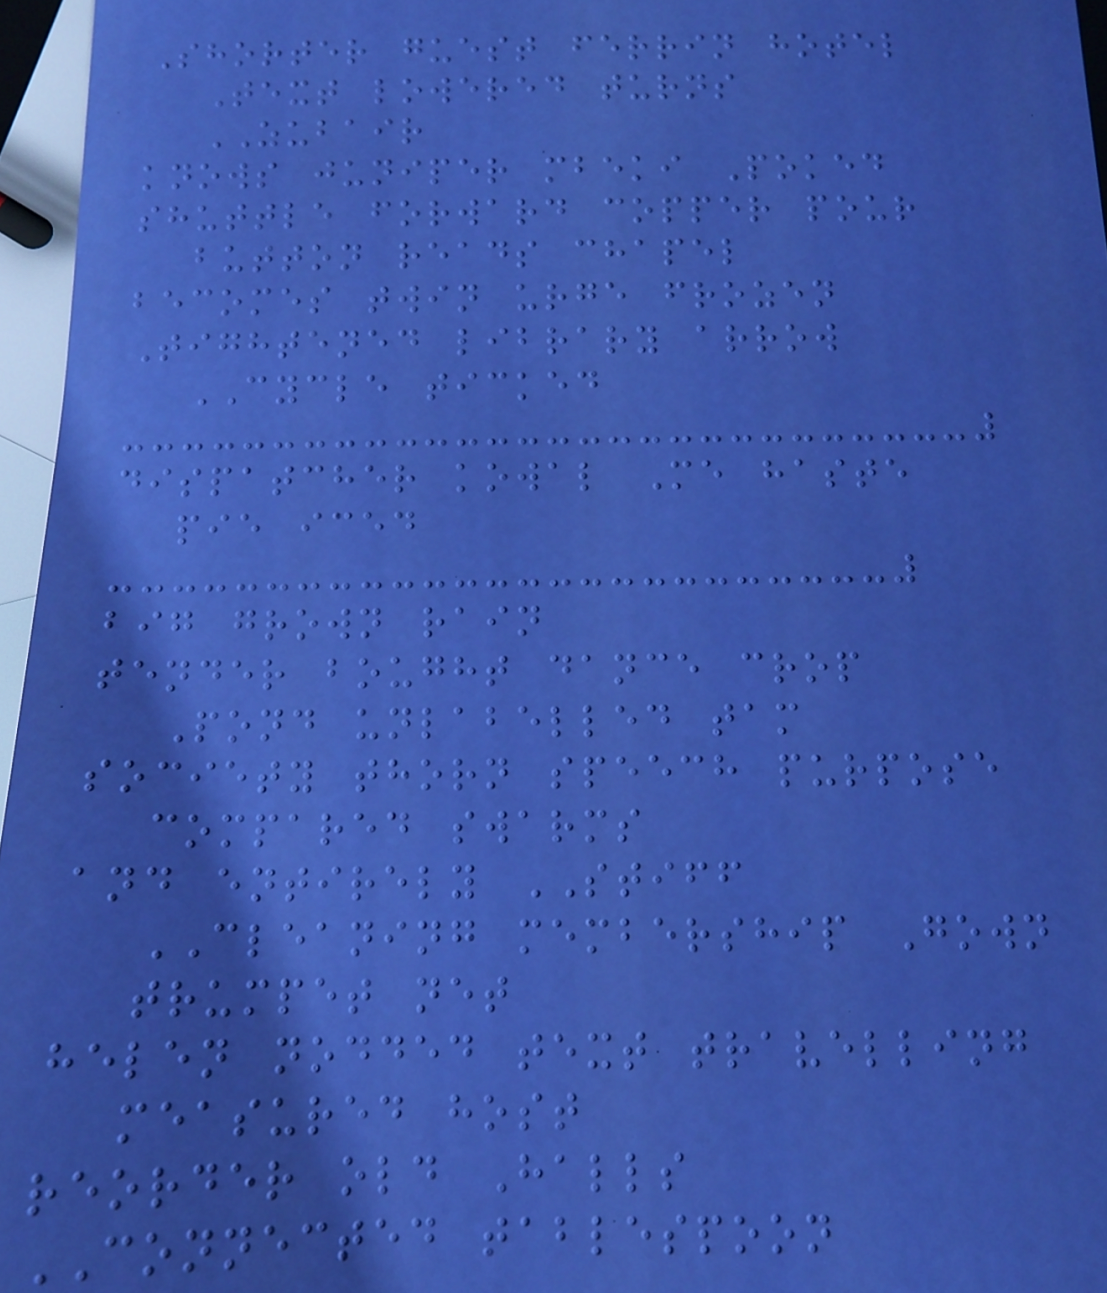Shorter guest ferrin hotel
Text lowered turns
ZUBAIR
knows juniper mbeki Poked
shuttle forward copper pour
button reads chapel
becomes twin urge frozen
Tightened library arrow
CYCLE ticked
dispatcher kowal Me haste
pie iced
big grown rain
tender bought dance crop
Pond unlabelled tam
society thorn speech purpose
compared swarms
and entirely STIFF
CLEANING membership Gown
trumpet net
helen nodded text travelling
measured host
reorder old Halls
CONNECTED tablespoon
